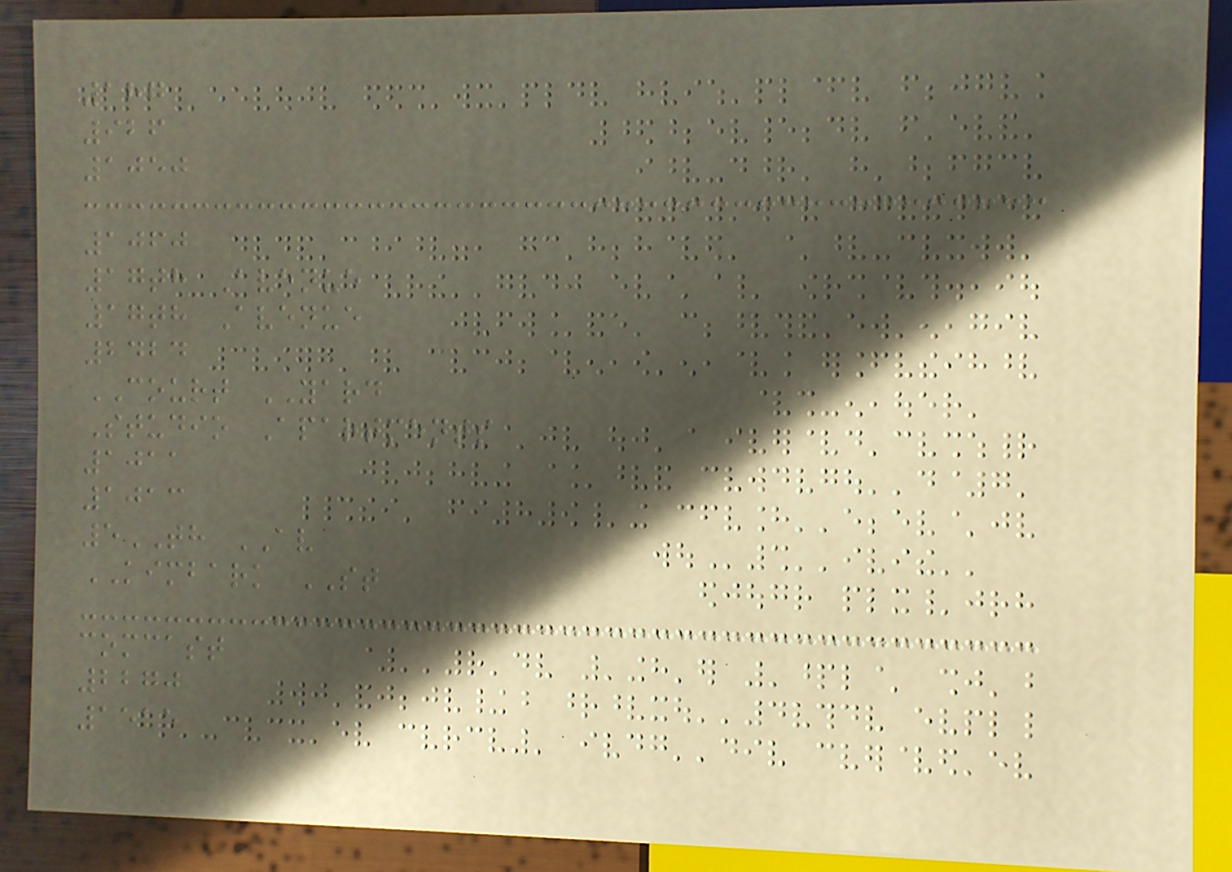187
926
1050
1060
17th Avenue
17th Avenue
2424
COURT YARD
Studio Apartments
1011
1013
5TH AV
KIMBARK ST
comcast
2270
1515
